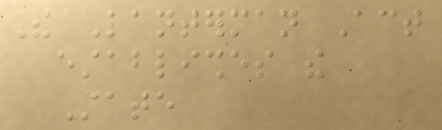The Lanterman Act
establishes the
State
